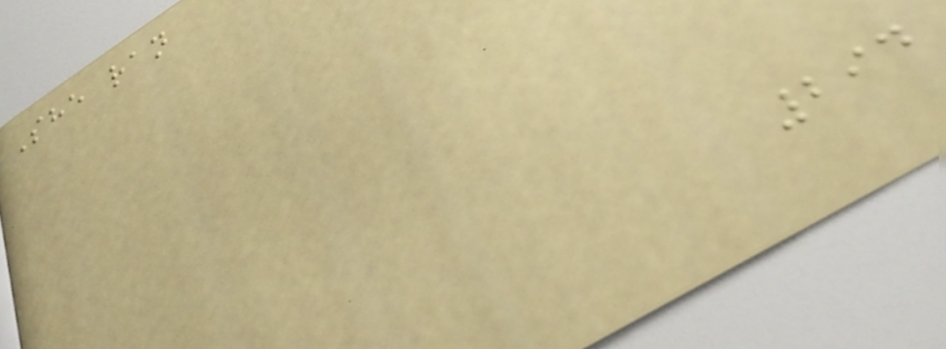She ran
294
